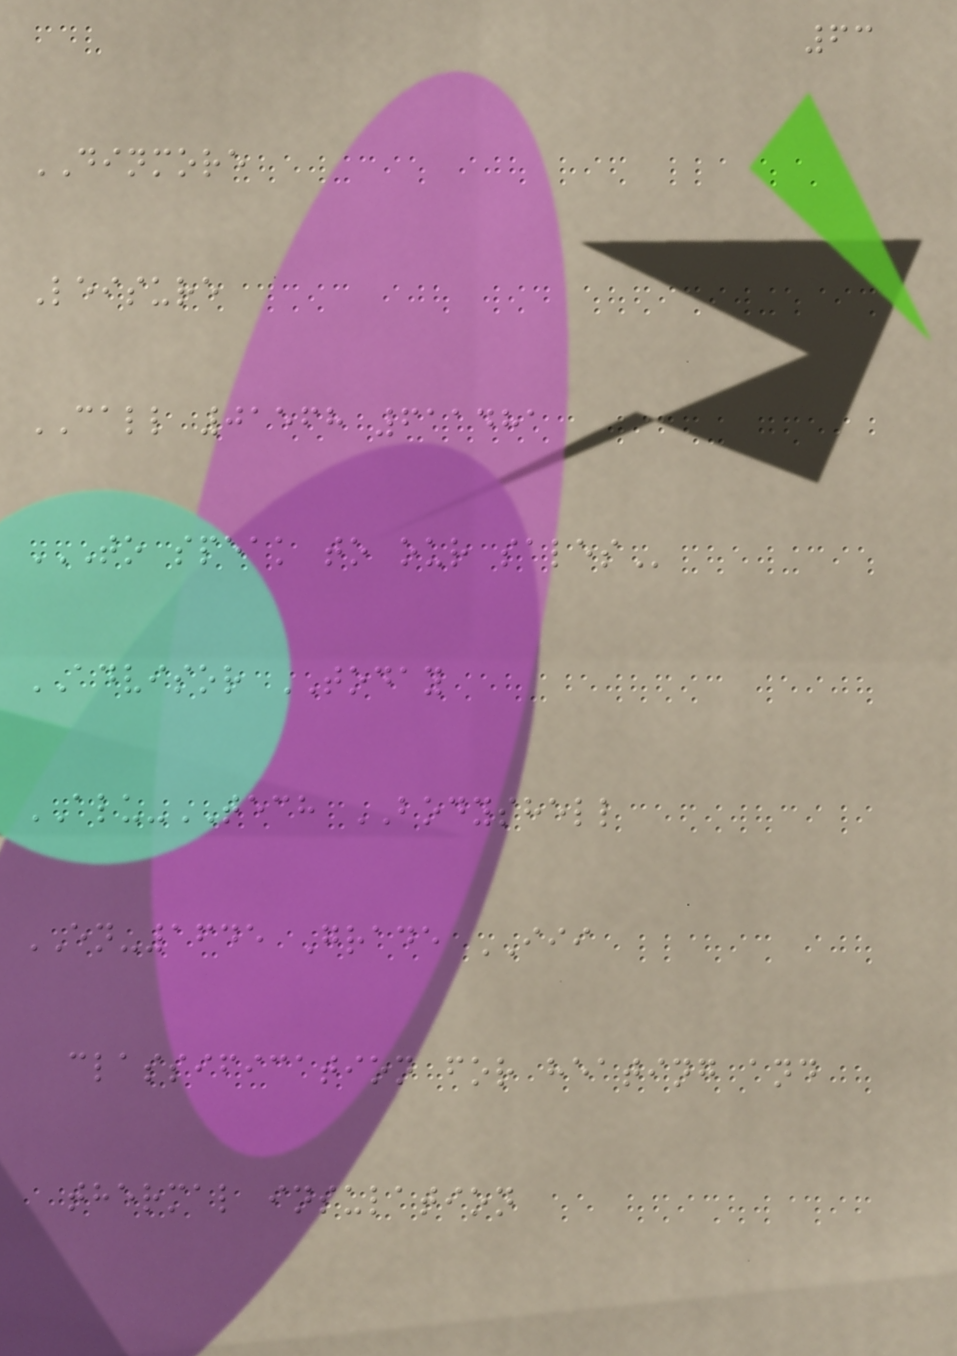63
DINMORE
Leisure
CALL 01568 611481
TO SPEAK TO OUR SALES
ADVISOR TODAY
ALU-TECH BODYSHELL
EN-1645 Grade III
classification for heating and
thermal insulation
